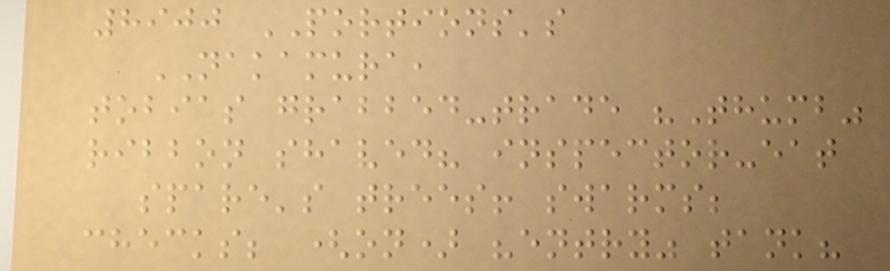8900 PORTIONS's
NAKAMURA,
tobias grabbed-trade "Thumb"
ribbon shaved? inspector-eat
spare's trees! swarms;
checks; (on) "entry" tank?
